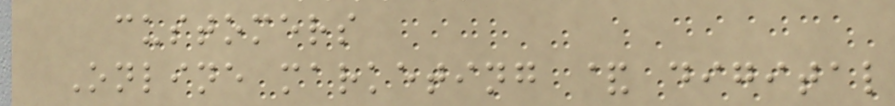customers
Online marketing & digital
